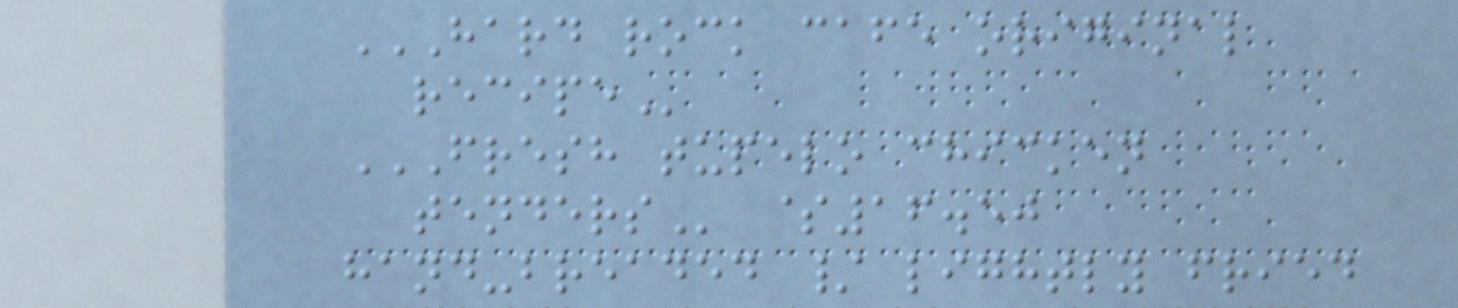HARD ROCK CAFE ORIGINAL
RECIPE
FRESH TUPELO CHICKEN
TENDERS $16.50
hand-breaded / lightly fried
